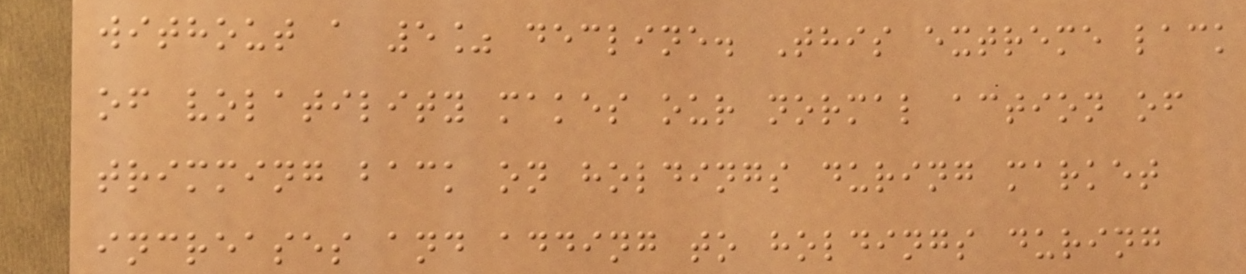without a 5% decline. This extreme lack
of volatility makes our normal action of
trimming back on holdings during market
increases and adding to holdings during
